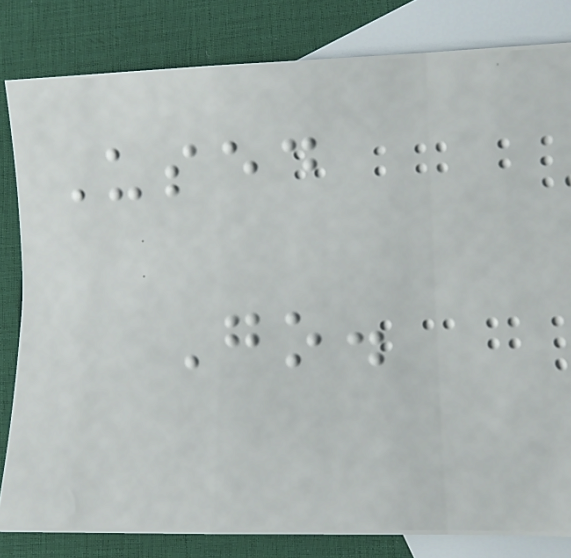Used
Go.
